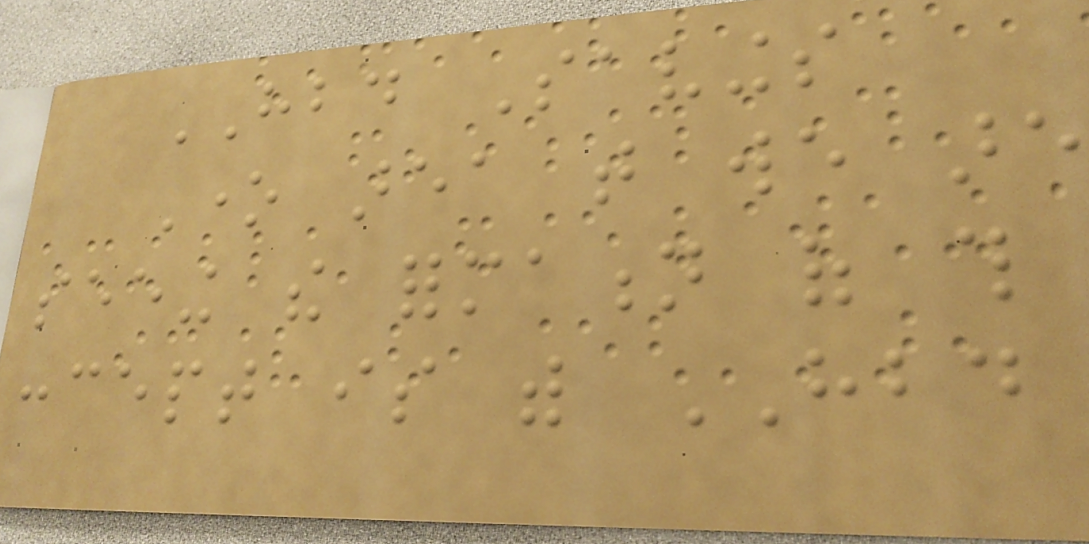HBD Savings
One area that we are
seeing the formation of this
concept is with HBD
